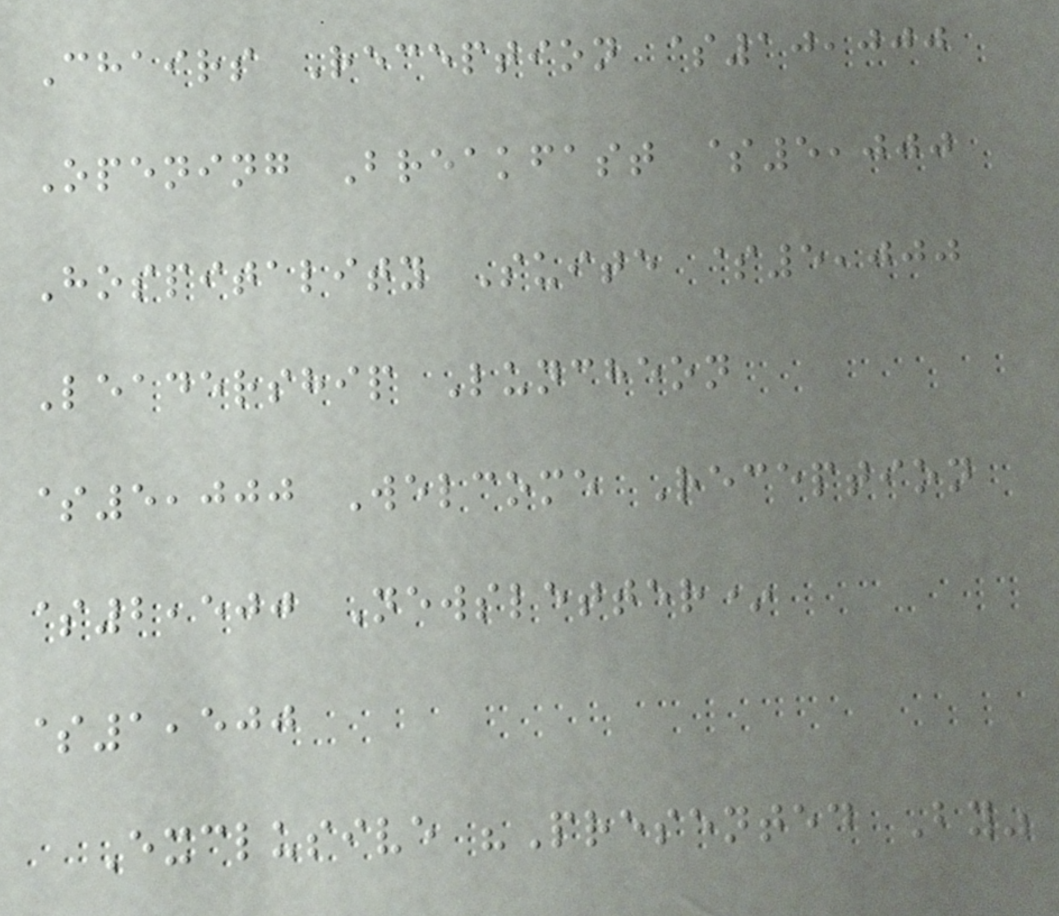Chairs Reception $10,000
Opening Breakfast $5,000
Hospitality Suite $5,000
Leadership Luncheon
$5,000 Welcome Reception
$2,500 Newsletter*
$1,500
Exclusive "Presented By"
